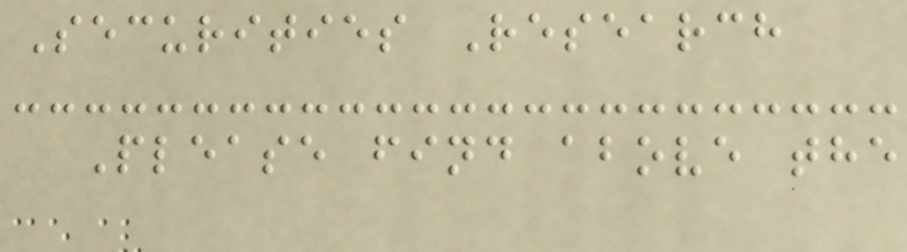Securities Research
Please find above the
